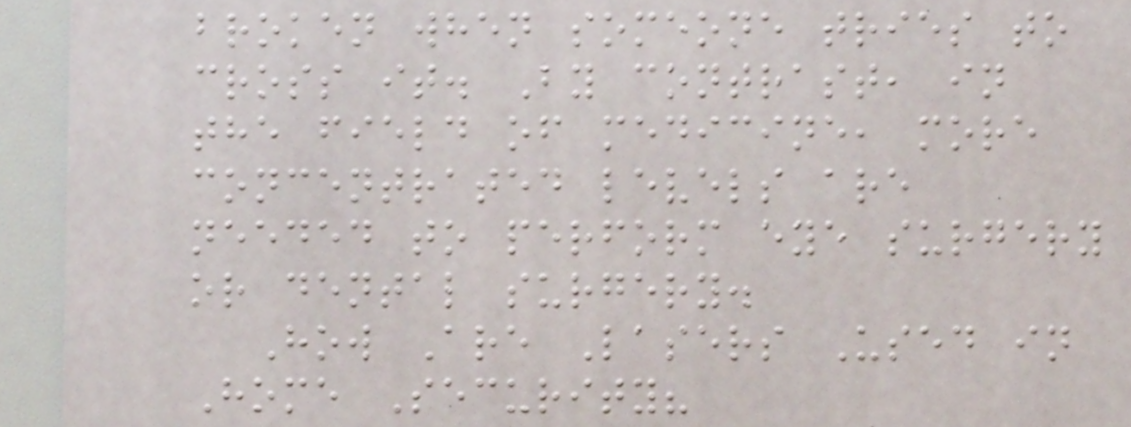broken when someone tries to
cross it. By contrast, in
the field of medicine, more
concentrated levels are
needed to perform eye surgery
or dental surgery.
How Are Lasers Used in
Home Security?
